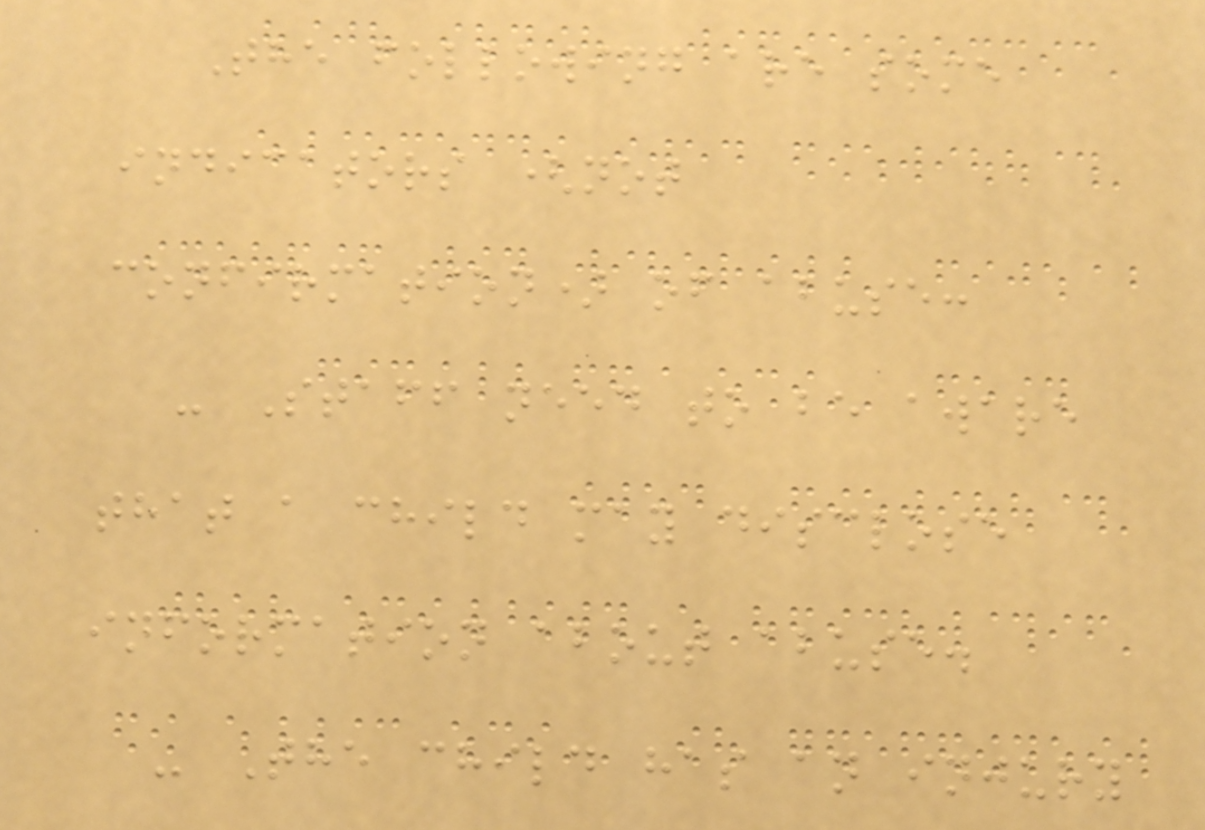The following are some
indicators (not
confirmation) of abuse:
- Staff need to be aware
that a child may disclose
information about abuse.
- The child has an injury
